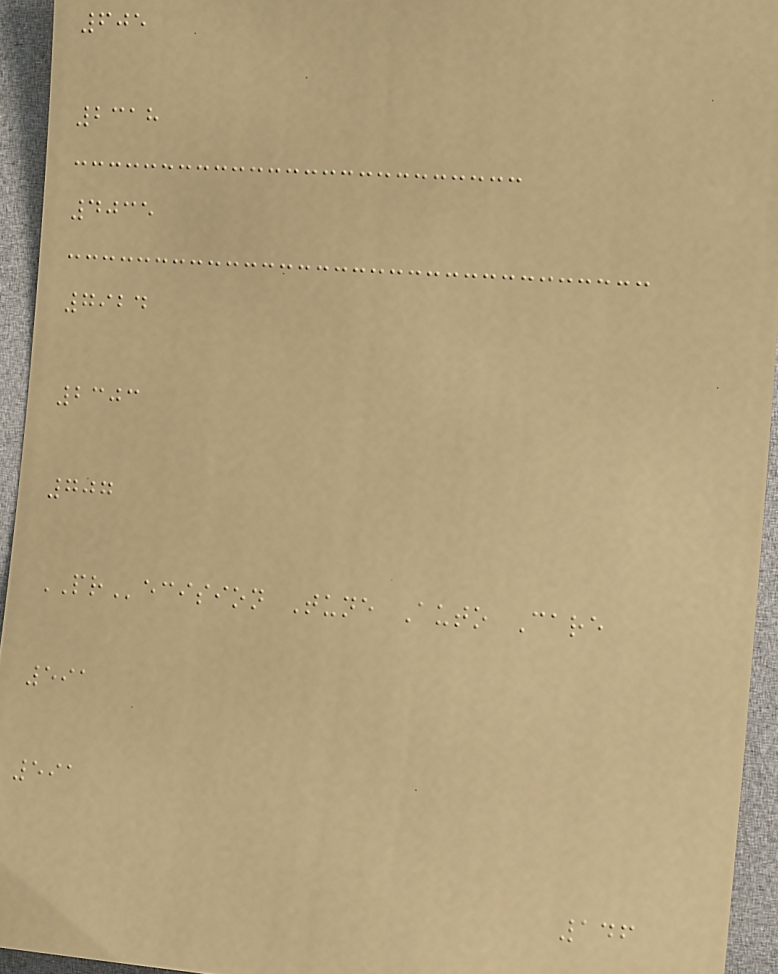605
2318
4035
7924
2303
707
PRecision Tune Auto Care
591
591
146
